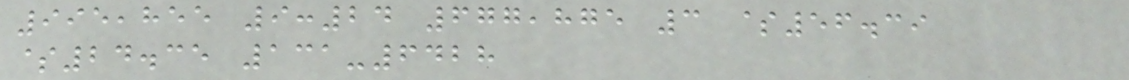995,855 9:24 677,875 3 $56.39
$24.35 131-6428
